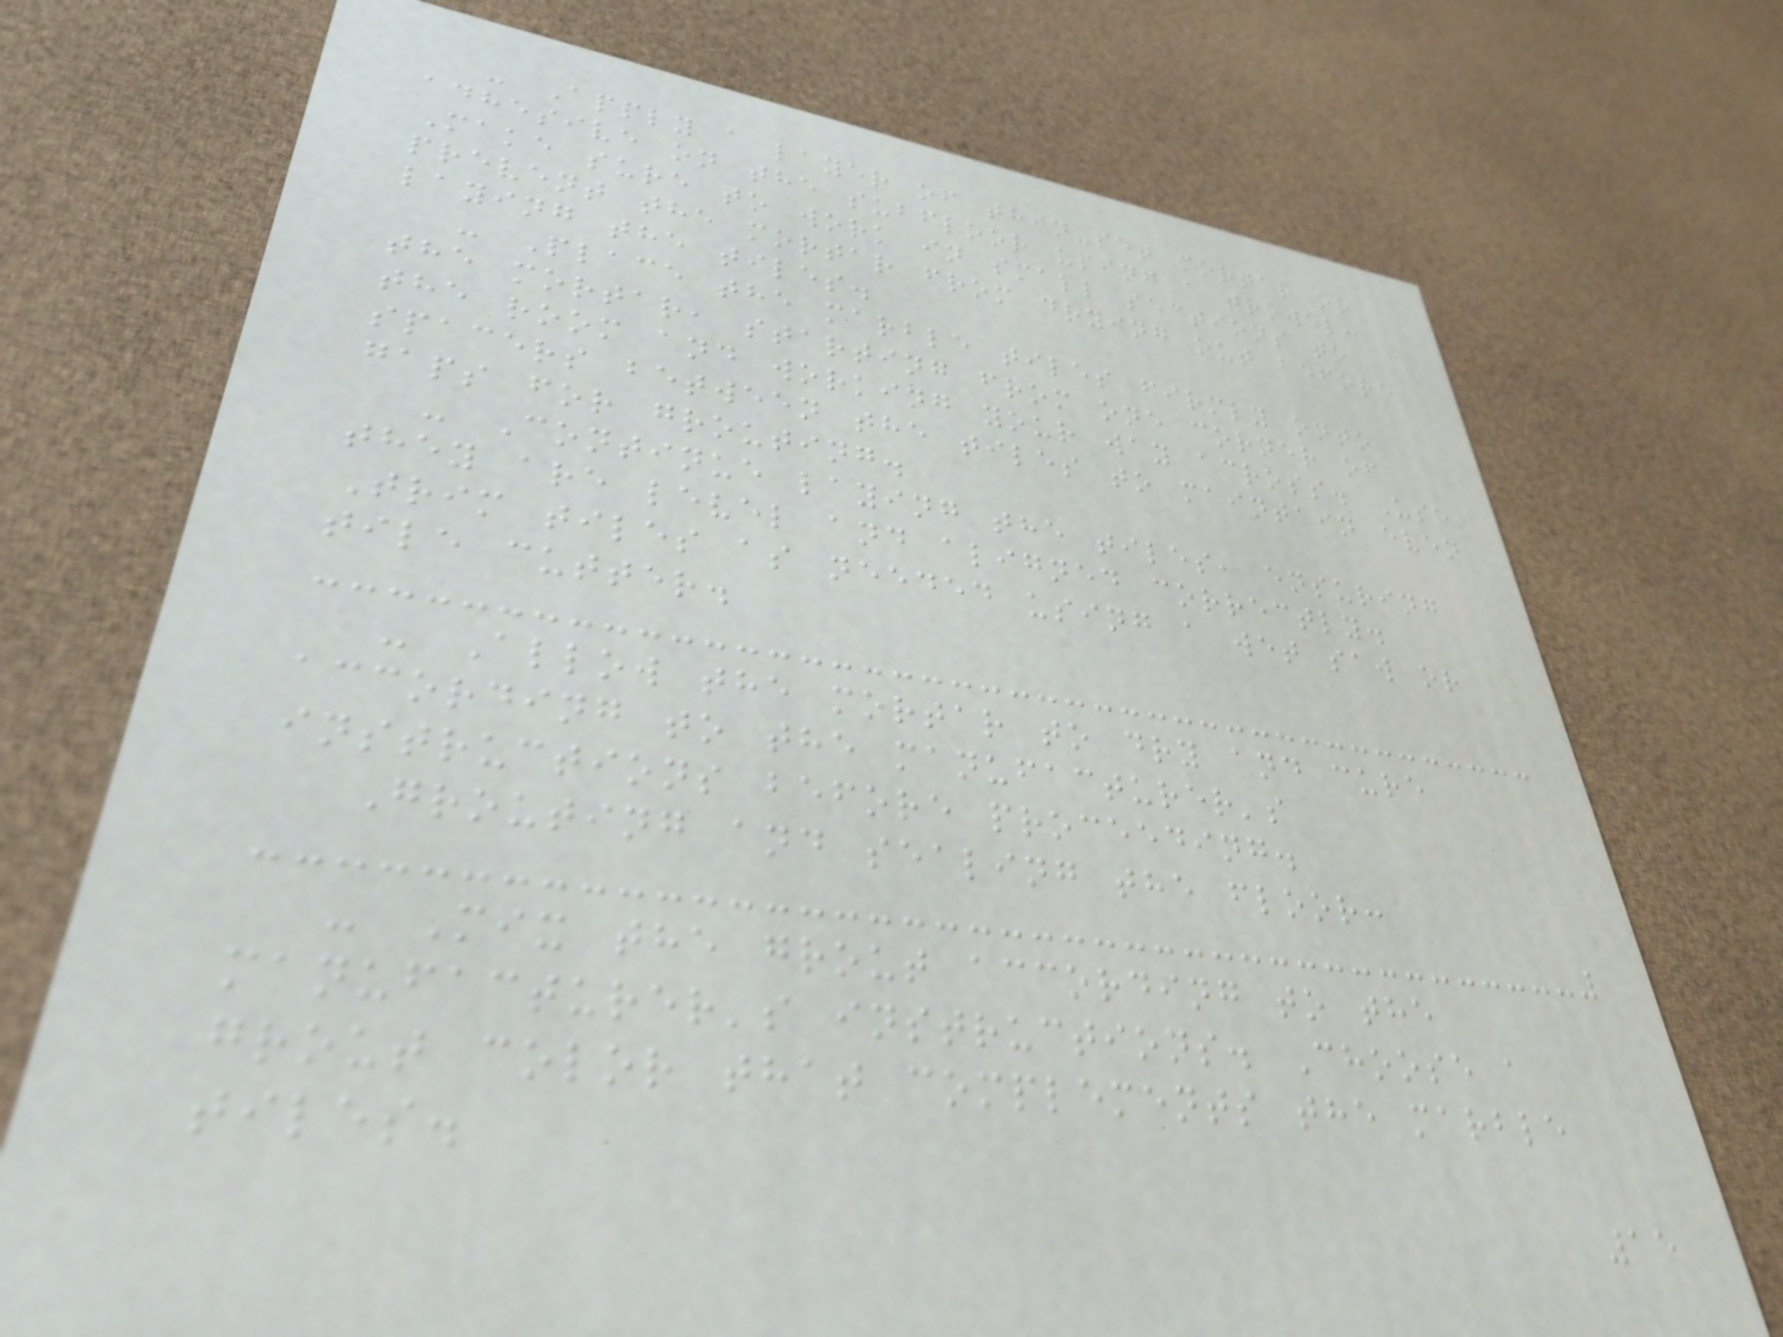- Apply a layer of thin-set mortar or
adhesive on the subfloor using a trowel.
Make sure to work in small sections to
prevent the mortar from drying out before
laying the tiles.
- Place the marble tiles firmly onto
the mortar, starting from one corner of
the room and working your way across. Use
spacers between the tiles to maintain even
gaps for grouting.
- Continue laying the tiles, ensuring
they are level and aligned correctly.
Trim tiles as needed using a wet saw or
tile cutter.
- Allow the mortar to dry and cure
according to the manufacturer's
instructions before proceeding.
Grouting and sealing the floor:
- Mix the grout according to the
manufacturer's instructions. Choose a
grout color that complements the marble
tiles.
15
